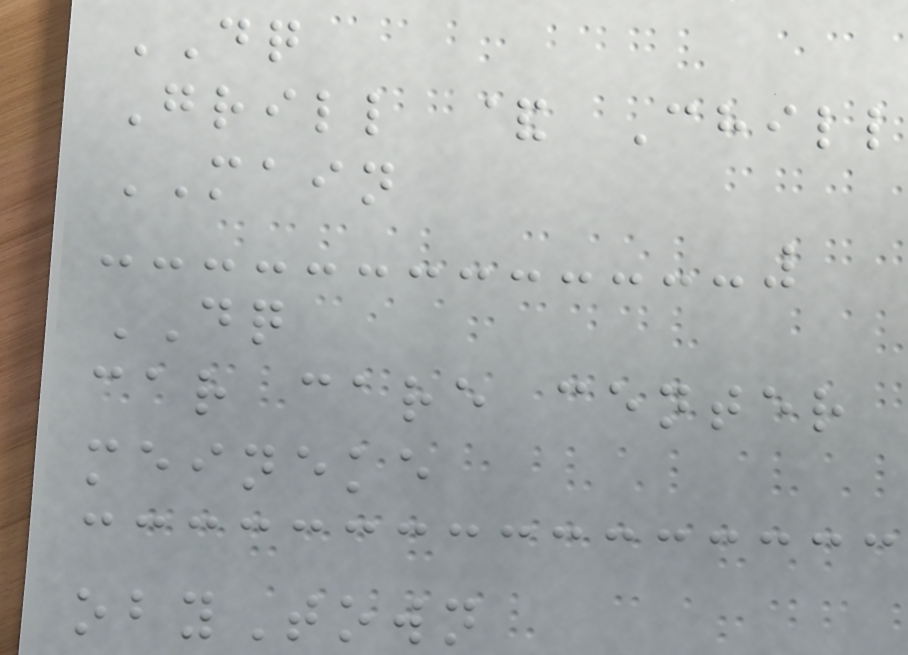DQ
Grill & Chill
MAIN
DQ
car care center
meineke
obyTown
